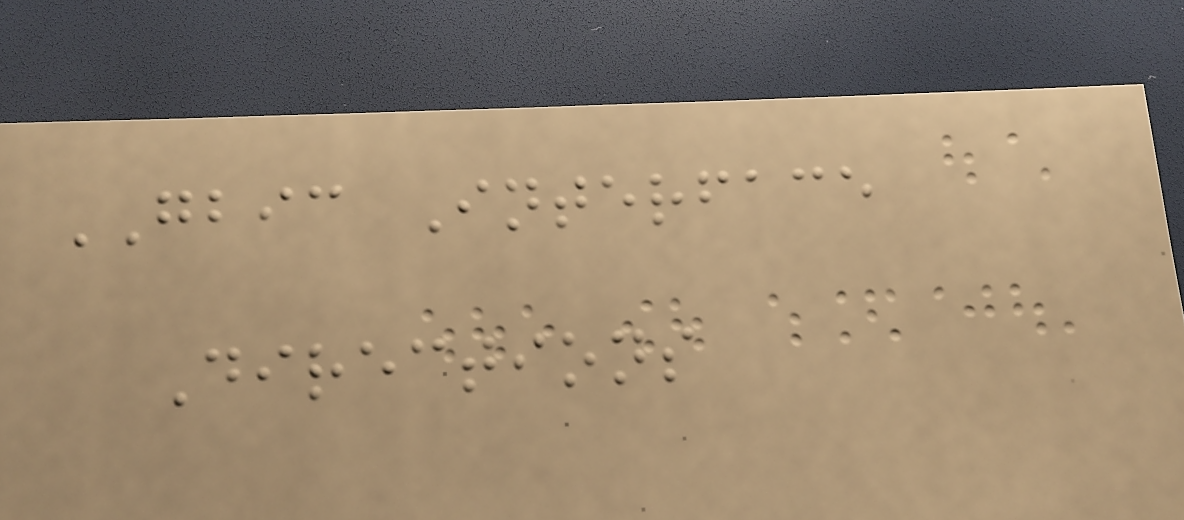GBIC Interface
Directions
